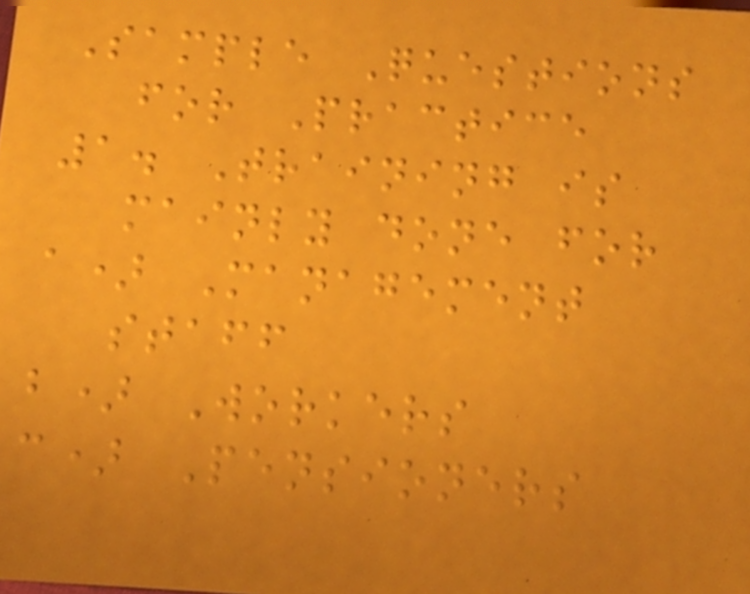Sample Questions
for Practice
1. Training is
mainly done for
a) Management
staff
b) Workers
c) Pensioners
